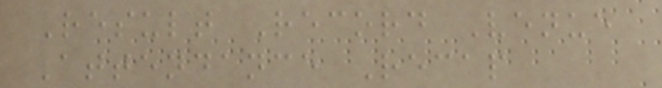Result Record Venue
Attendance Recap
